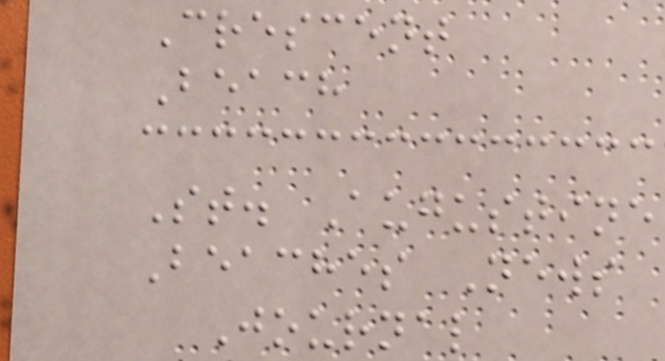Crescent
Beach
St. Augustine
Beaches News
Journal
